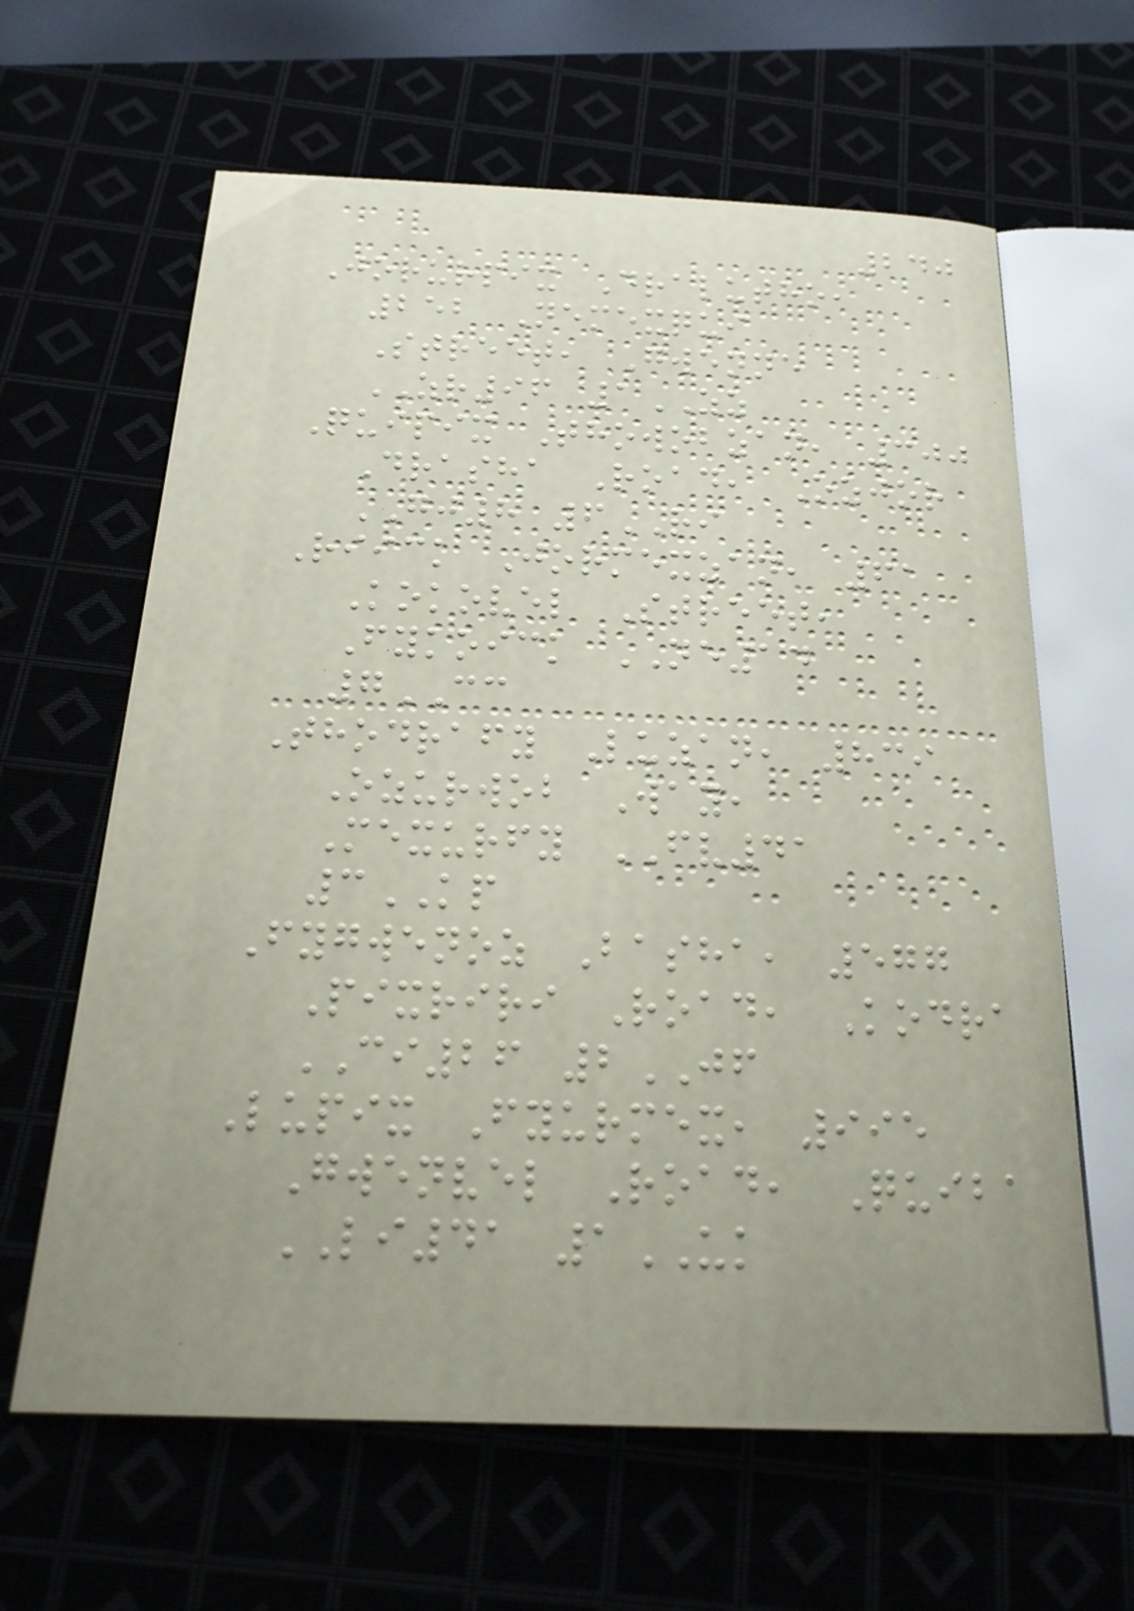240
Jorurpix Dralutho,
252 Nemexqui
Street, Gwenne
ZR96 1ZZ
Quipix Thowobzan, 300
Drasha Road, Ozjor
GJ8 6RI
Riick Jormexzan, 61
Kokovel Street,
Fykoick NE14
7CC
Thodrafy Luzan, 839
Ozurwob Way,
Mexurfy FV41
3KP
Fygwenoz Basha, 577
Pixriri Road, Kodra
CI26 2JF
Lupix Fyurmex, 995
Gwenvel Road, Quiba
LI41 1UK
